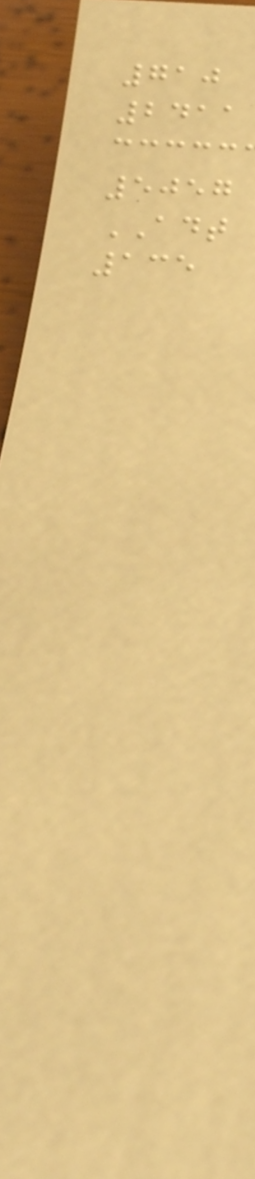710
2411
5057
ADT
135
